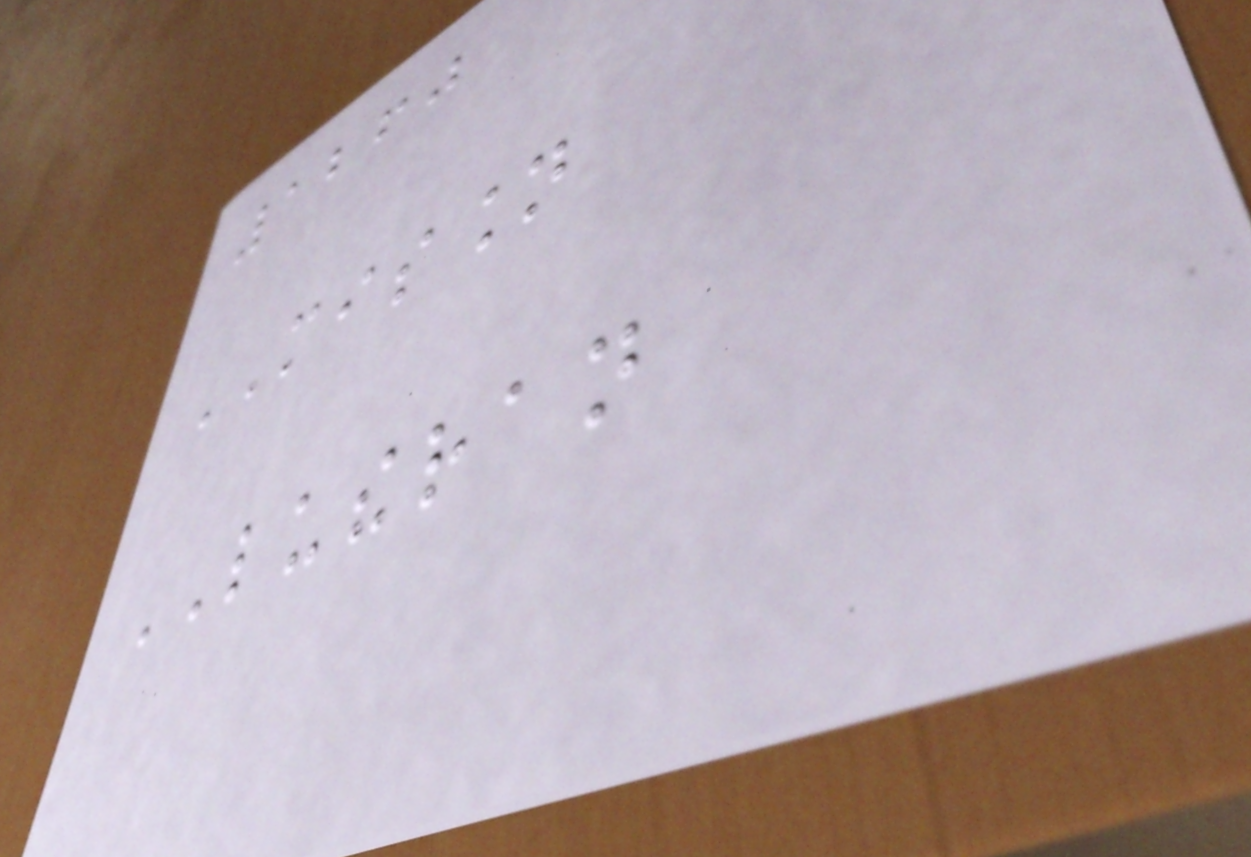1260
MISSION
LUTHERAN
